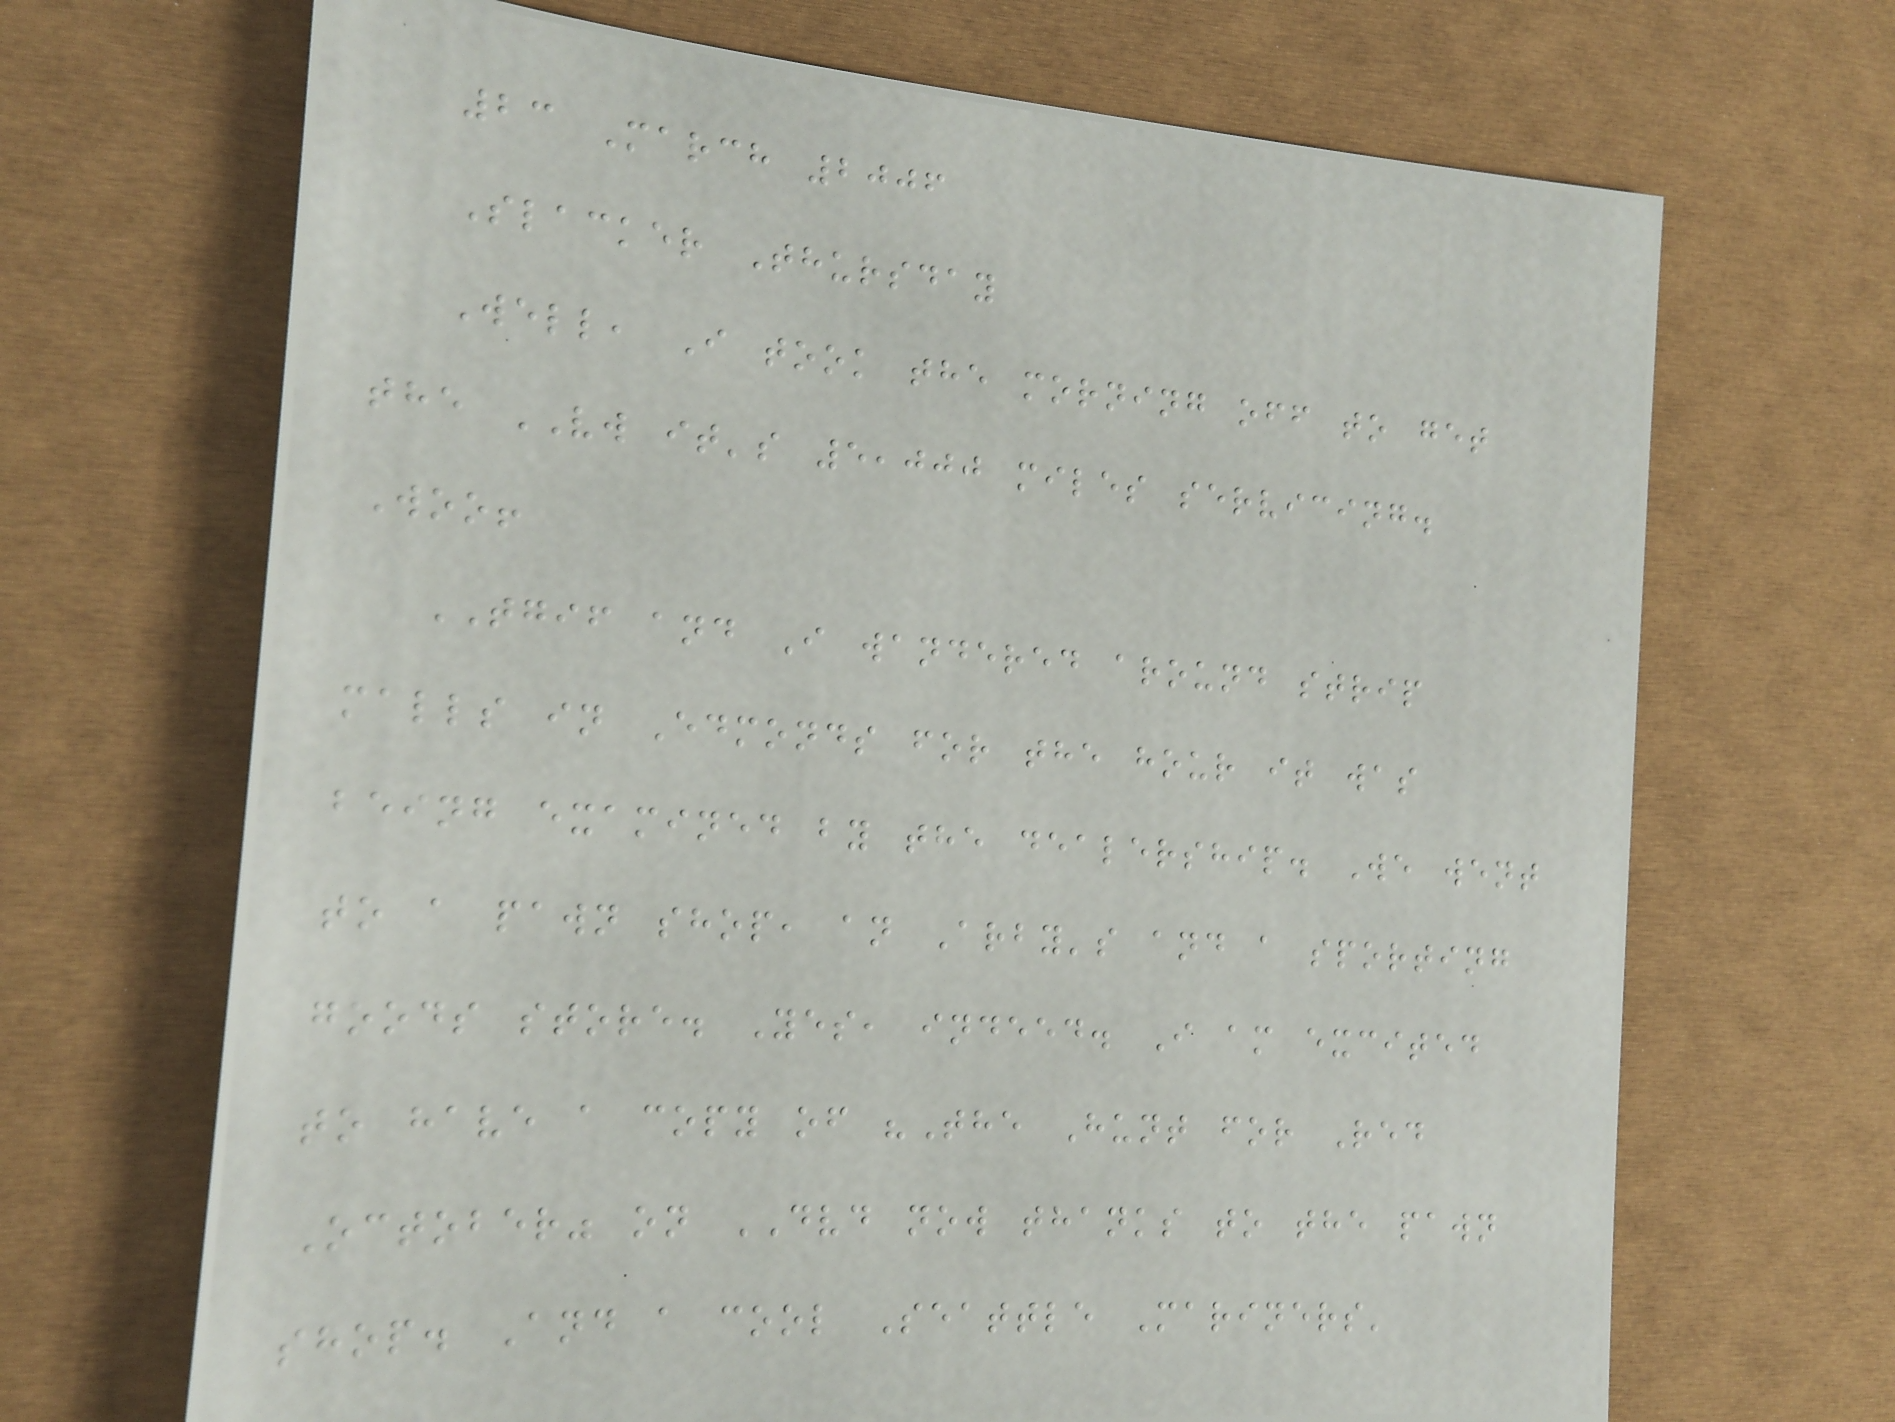23 March 2006
Slacker Thursday
Well, I took the morning off to get
the VW it's 5,000 miles servicing.
Woo!
TGIF and I wandered around strip
malls in Edmonds for the hour it was
being examined by the dealership. We went
to a pawn shop, an Arby's and a sporting
goods store. Yes, indeed. I am excited
to have a copy of "The Hunt for Red
October" on DVD now thanks to the pawn
shop. And a cool Seattle Mariners'
